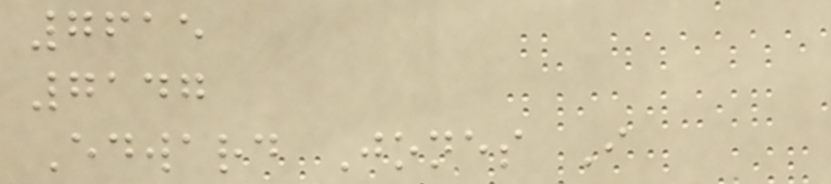7615
7147
Edward Jones I
